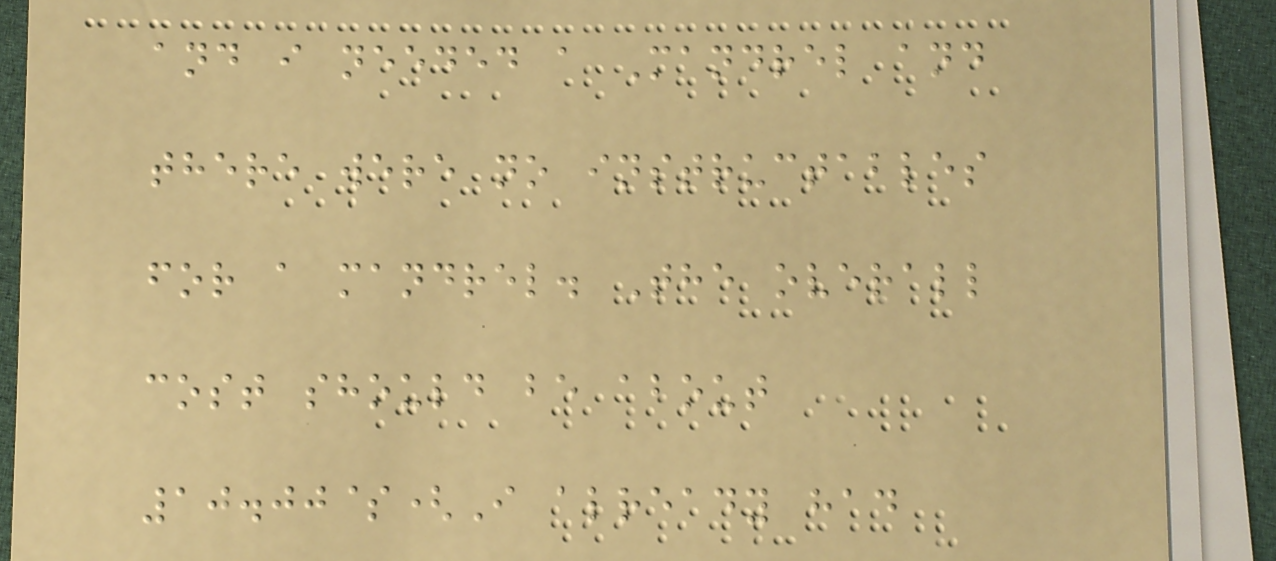and i needed a Mandrel and
there were no instructables
for a mandrel. The overall
cost should be about
10.00$(I already had
